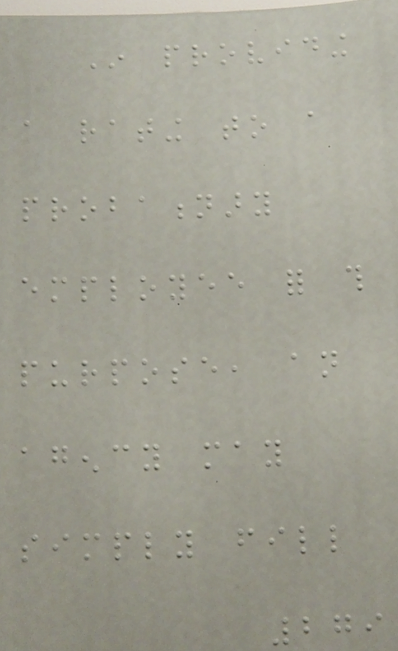In providing
a rating to a
probationary
employee for this
purpose, an
agency may
simply fill
279
